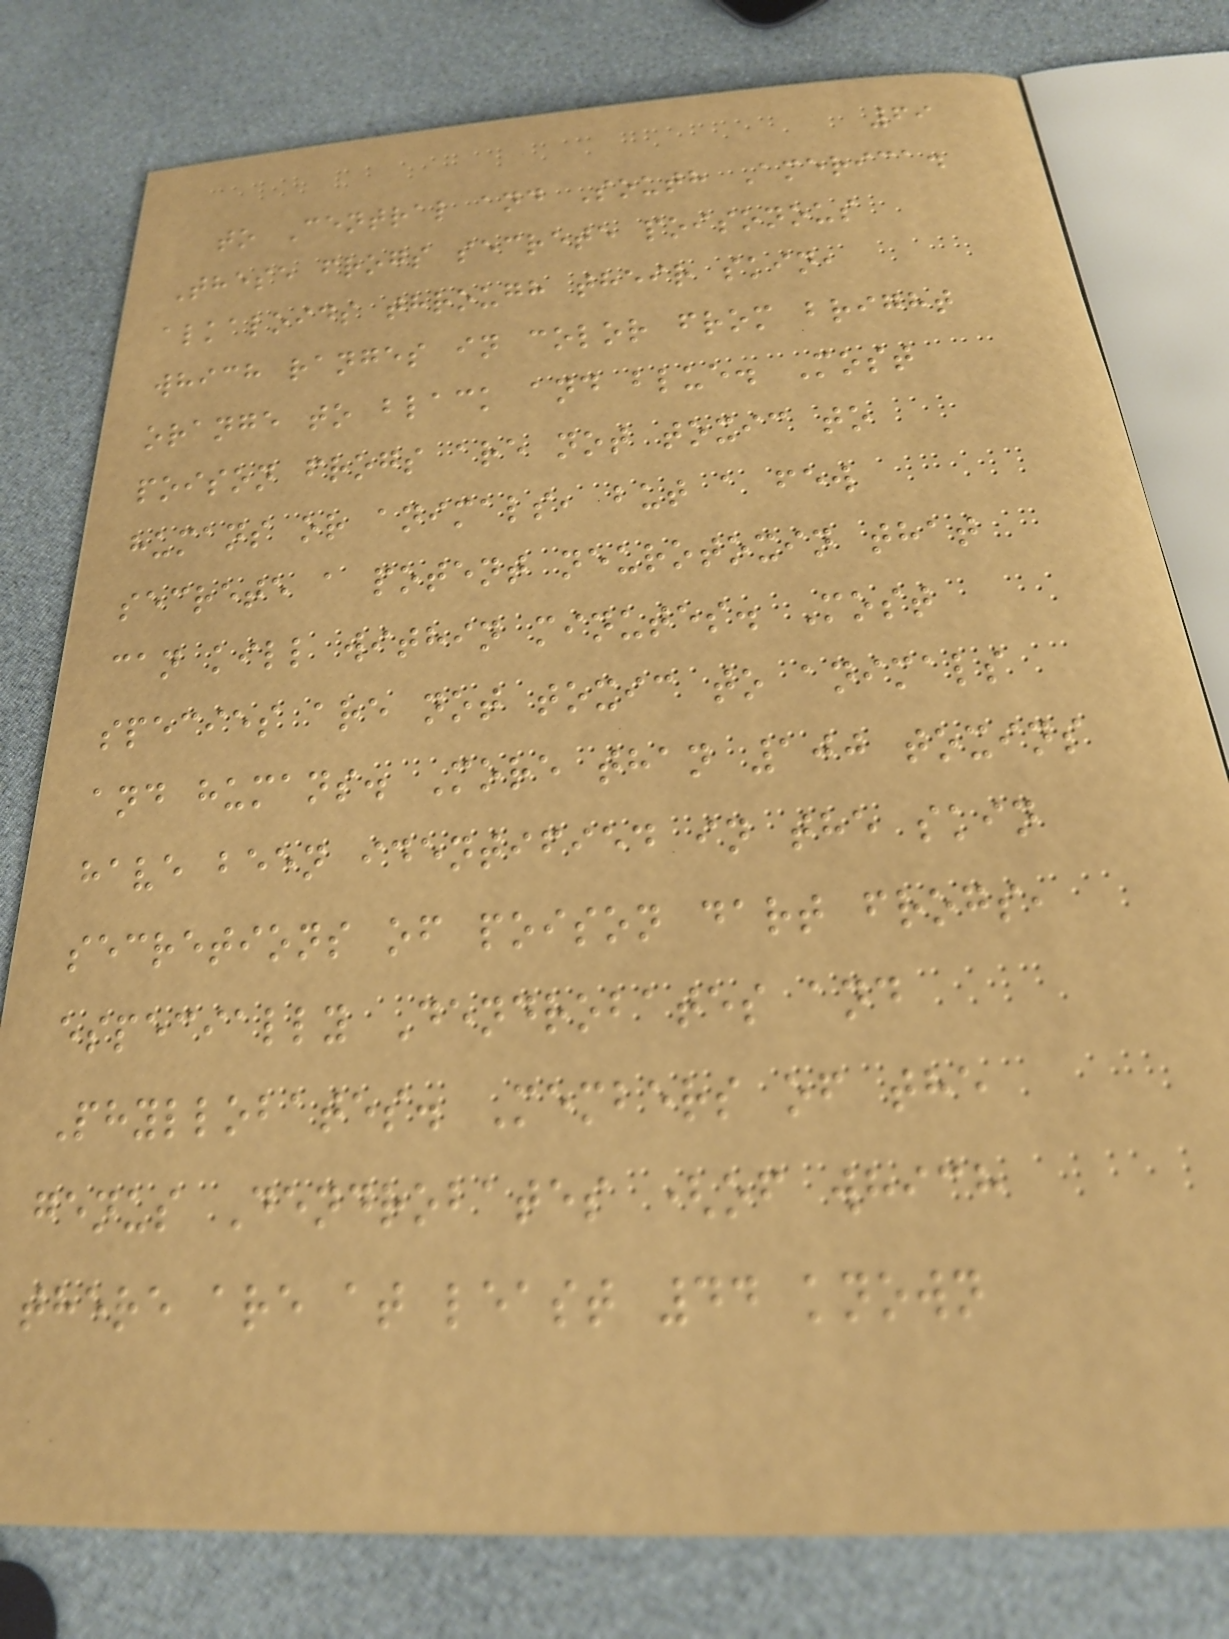69
to Central and South America.
These frogs secrete poisonous
alkaloids through their skin,
which ranges in color from bright
orange to black and blue. Most
poison frogs are not toxic to
humans or animals, but a few
secrete a potent neurotoxin that
can kill within minutes. Most
species are not toxic to animals
and humans. More than 100 toxins
have been identified in the skin
secretions of poison dart frogs,
especially Dendrobates and
Phyllobates. Members of the
genus Dendrobates (of which
there are at least 44 known
